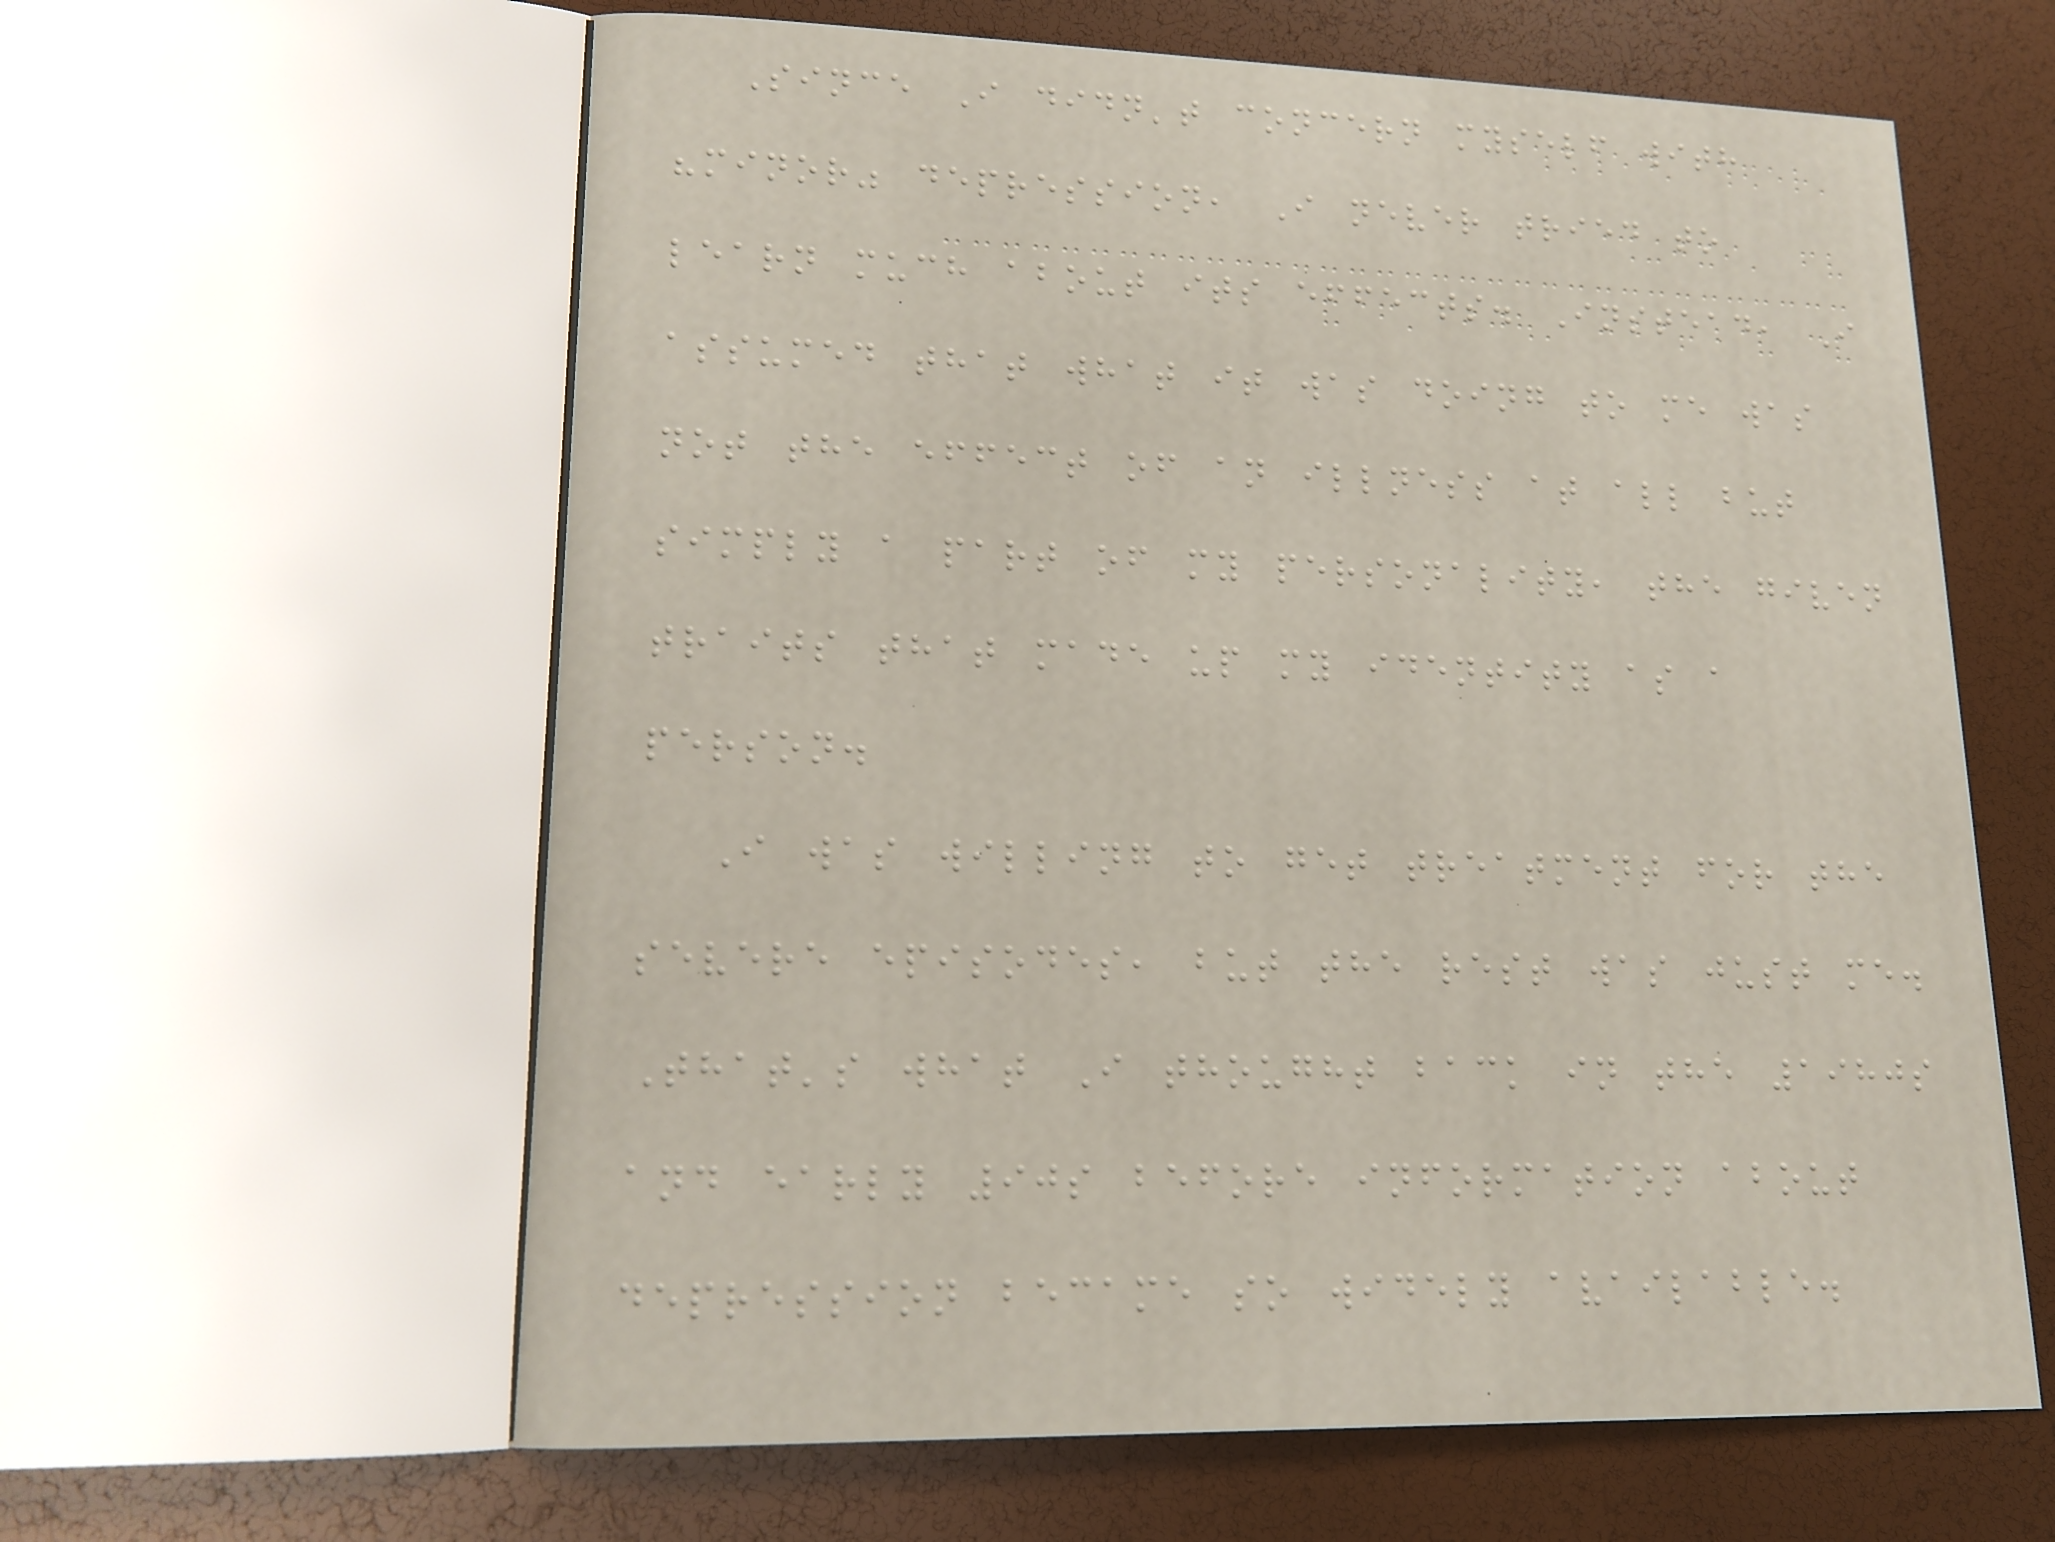Since I didn't concern myself with
"minor" depression, I never tried to
learn much about its effects. Instead, I
assumed that what it was doing to me was
not the effect of an illness at all but
simply a part of my personality, the given
traits that made up my identity as a
person.
I was willing to get treatment for the
severe episodes, but the rest was just me.
That's what I thought back in the 1980s
and early 90s before information about
depression became so widely available.
